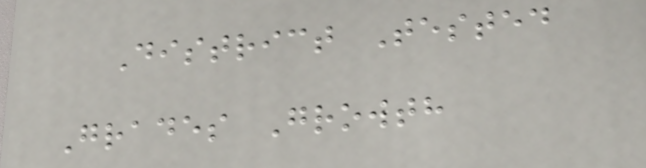District Tested
Grades Growth
